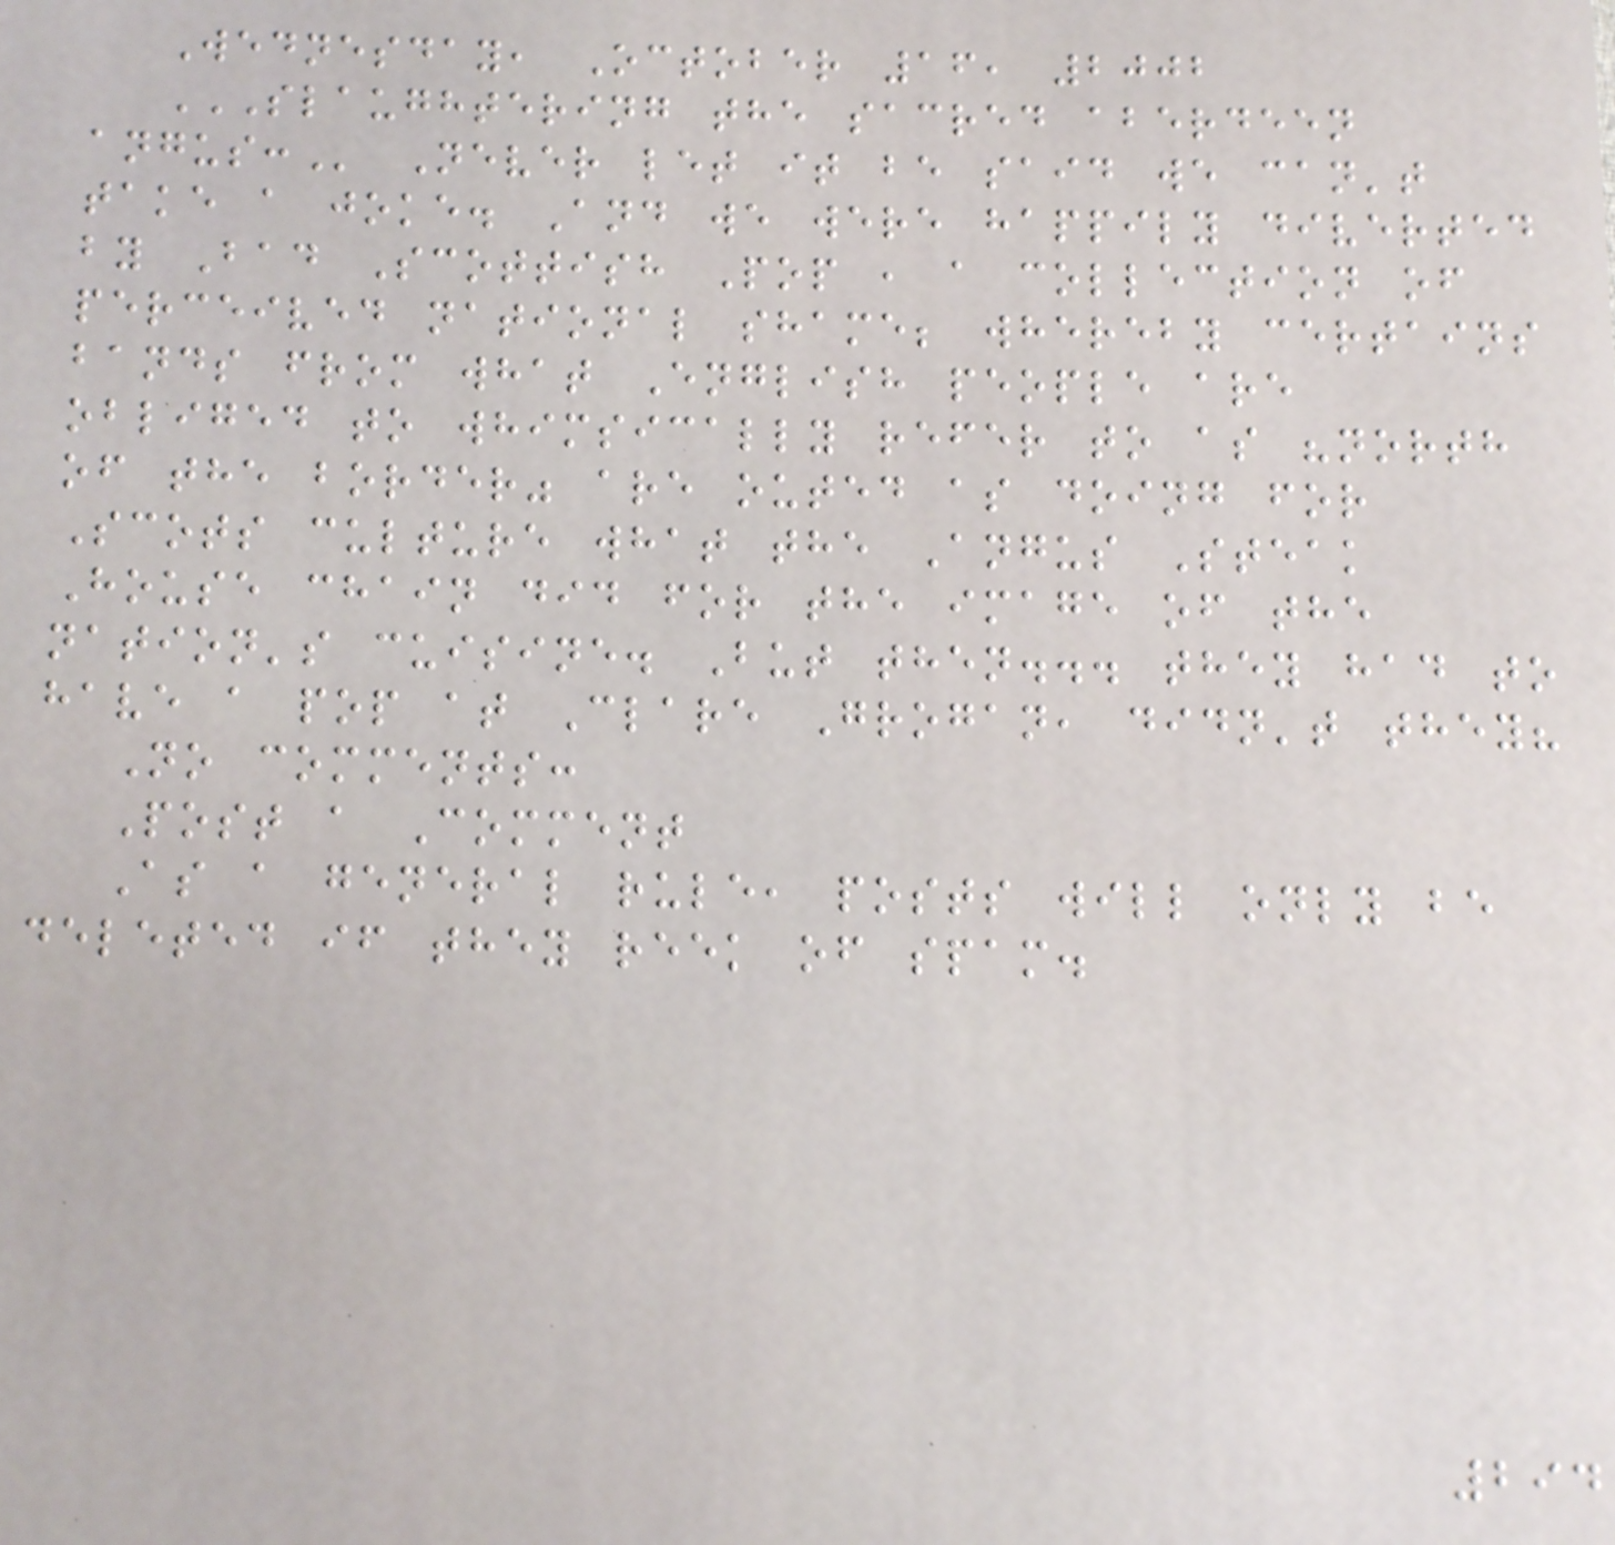Wednesday, October 16, 2002
SLAUGHTERING THE SACRED ABERDEEN
ANGUS: Never let it be said we can't
take a joke. And we were happily diverted
by Bad Scottish Pop , a collection of
perceived national shame; whereby certains
bands from what English people are
obliged to whimsically refer to as "north
of the border" are outed as doing for
Scots culture what the Angus Steak
House chain did for the image of the
nation's cuisine. But then... they had to
have a pop at Clare Grogan, didn't they?
No comments:
Post a Comment
As a general rule, posts will only be
deleted if they reek of spam.
294
